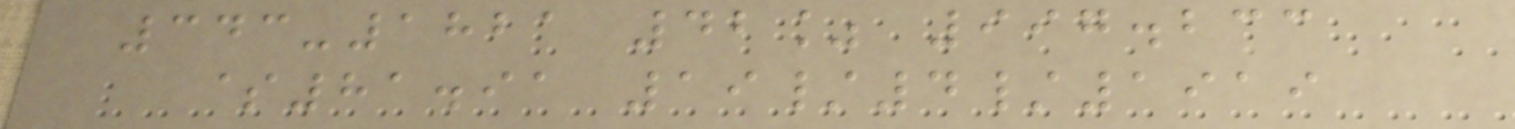343-1821 42% 997.233
$81.91 19/4/1919
